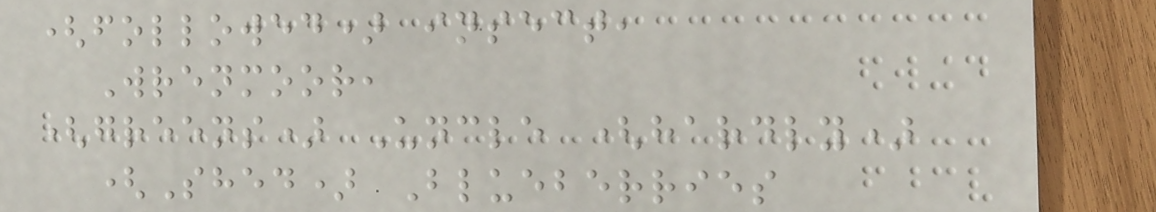(followed) insect,
Wrenmoor,
(greens) Uncle (hardly)
(Shed) Blueberries
